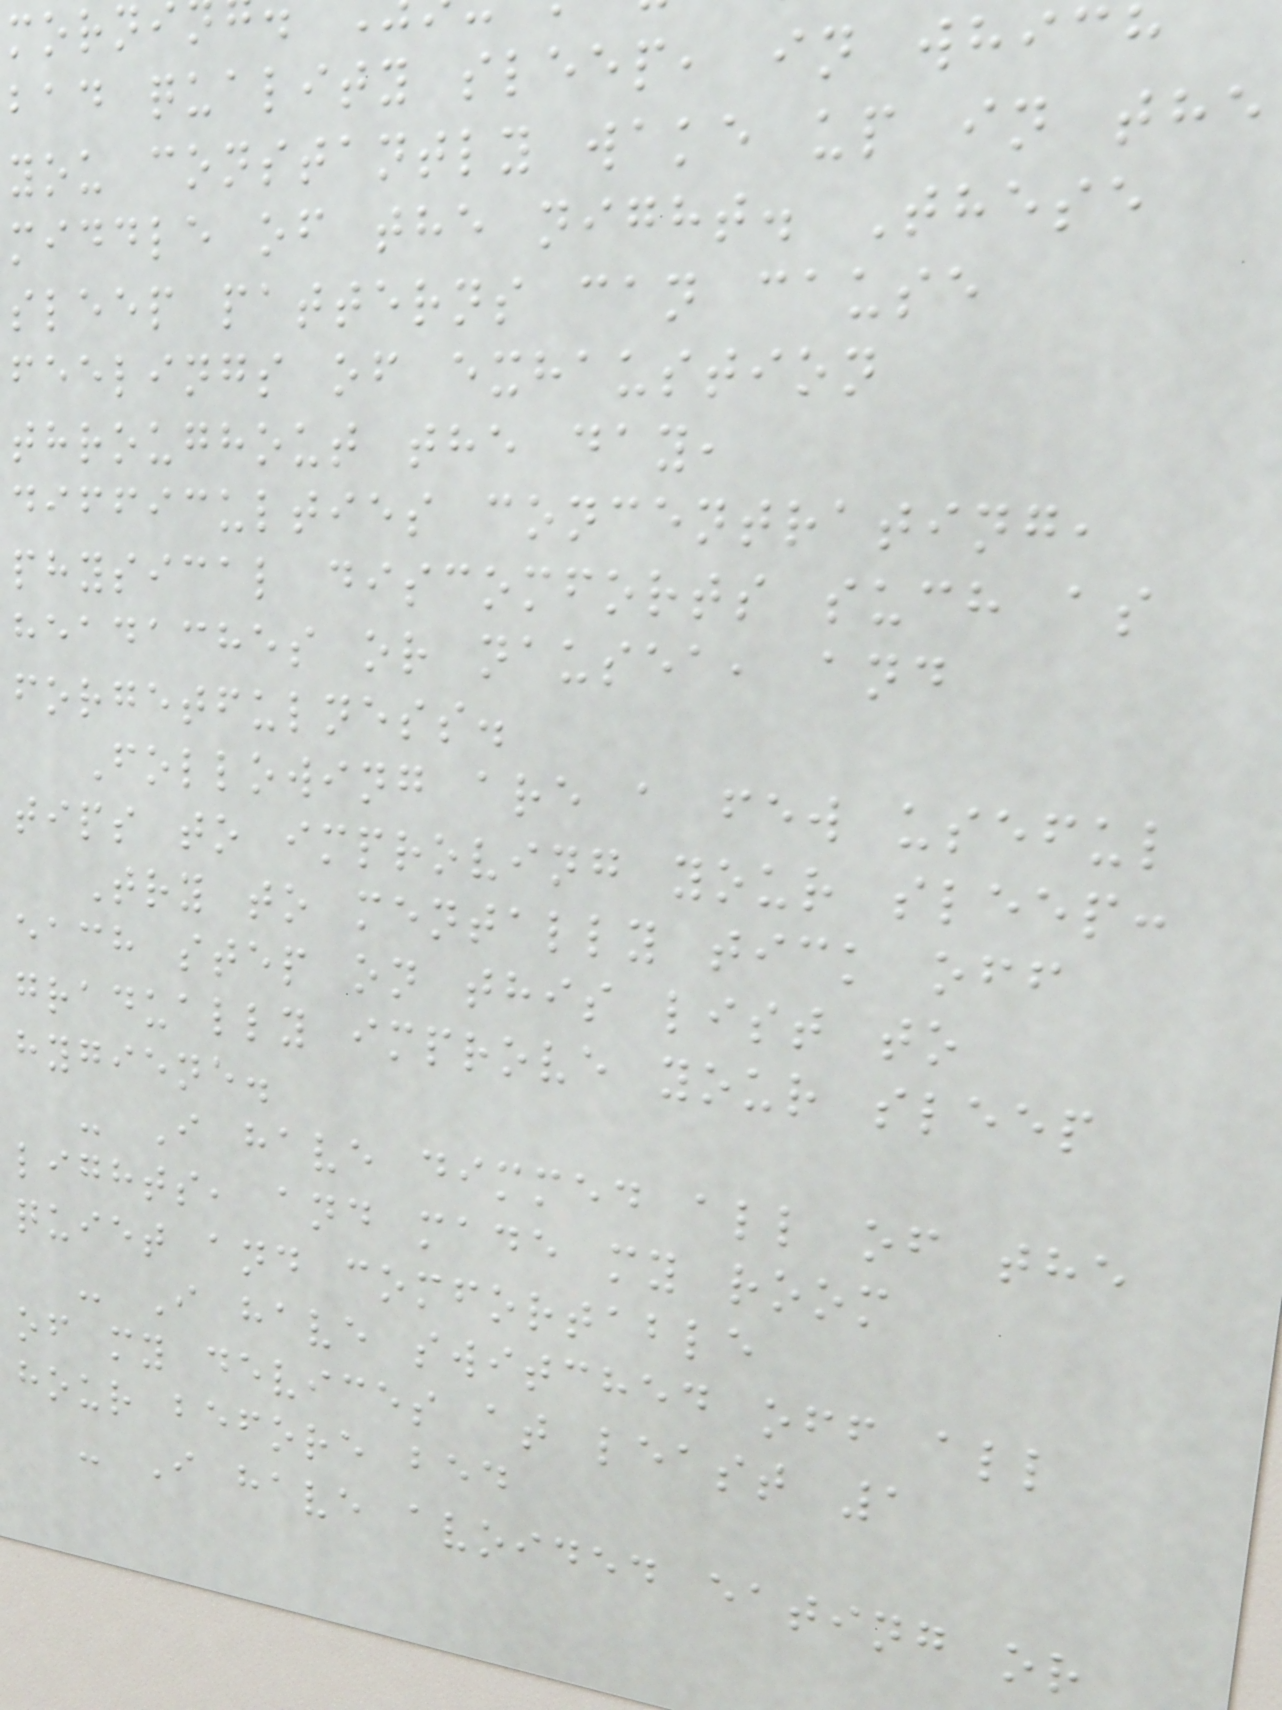bad quality sleep, in which
you constantly wake up in the
middle of the night. These
sleep patterns can cause
feelings of exhaustion
throughout the day,
difficulties concentrating,
physical discomforts such as
headaches or nausea, and
forgetfulness.
Following are a few useful
tips to improving your sleep:
Try to mentally tick off
each step on this list to
gradually improve your sleep
hygiene.
- I have dimmed all of the
lights, and made my room
quiet and comfortable
- I have switched off all
of my devices at least 1
hour before bed
- I have avoided eating or
